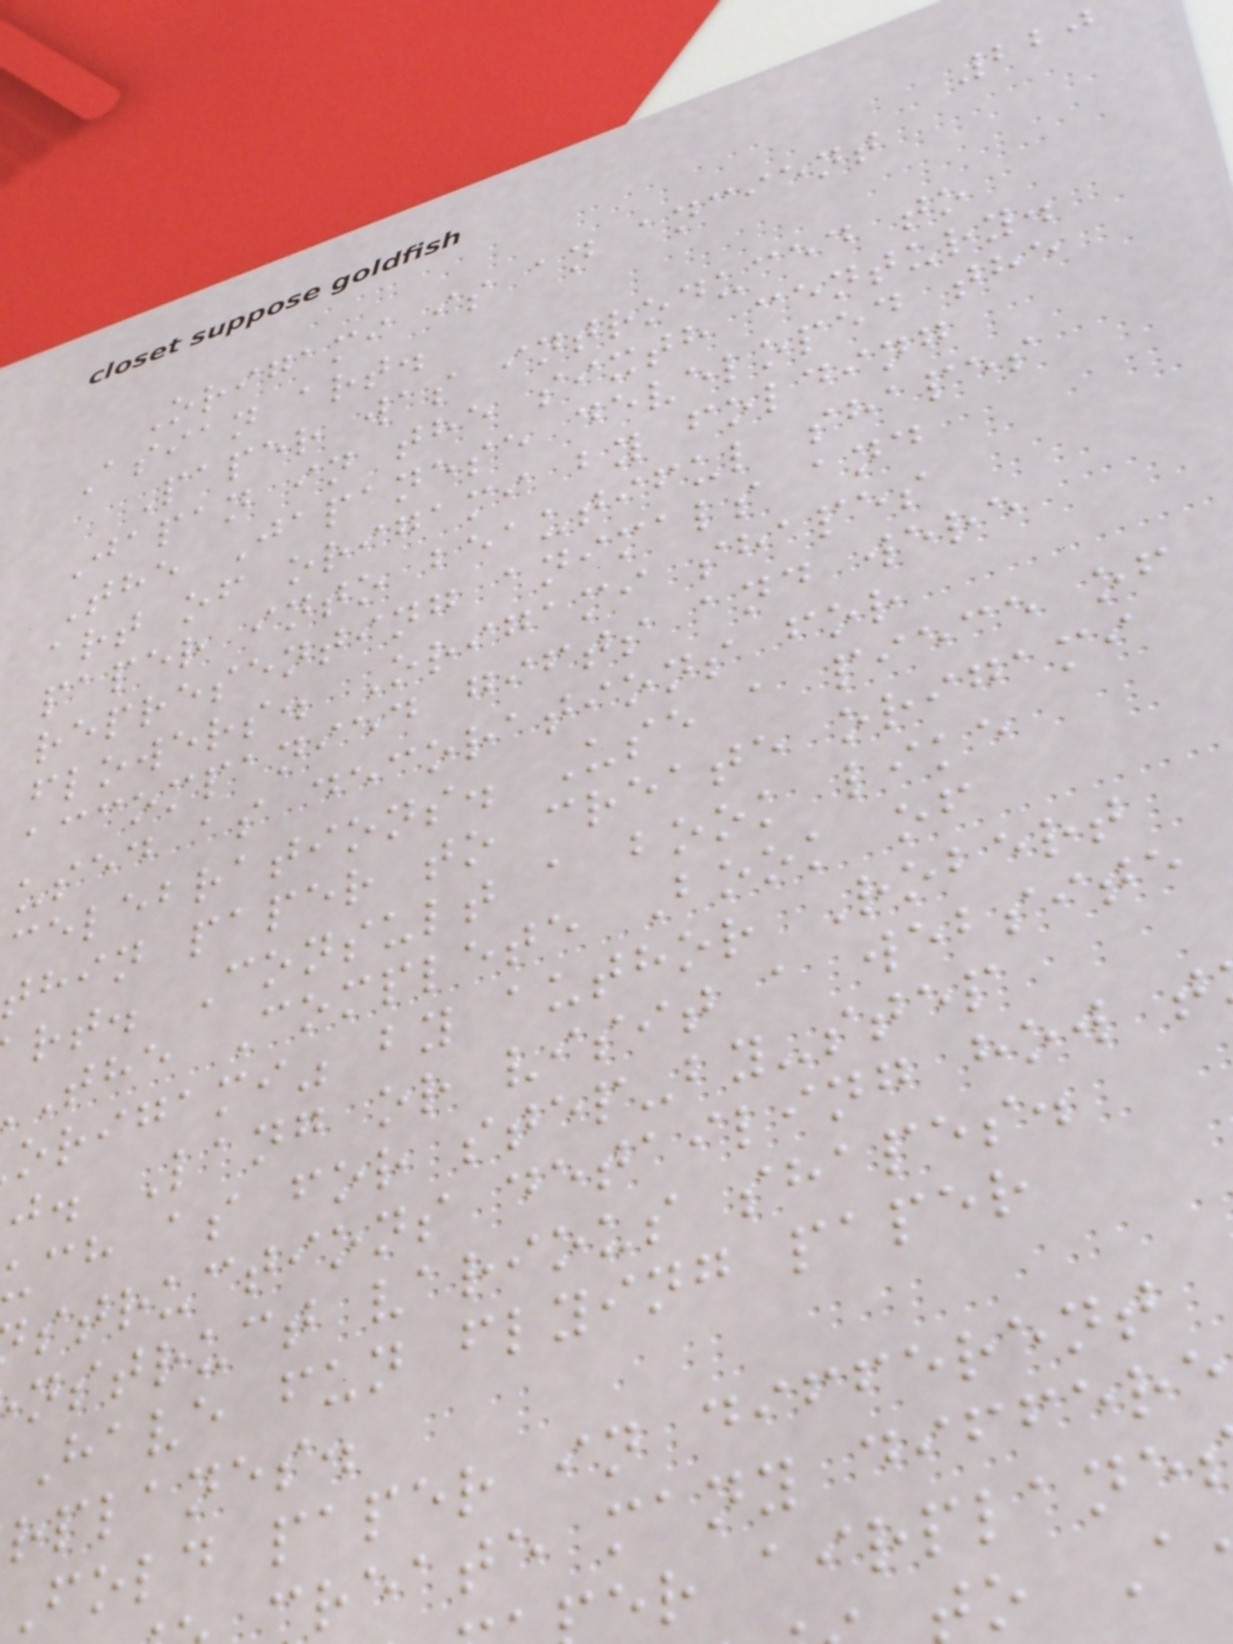220
Origami is an ancient
Asian art.
Paper was introduced to
Japan in the sixth century.
The Japanese developed the
art of origami by folding
paper into beautiful shapes
representing animals and
flowers. Origami shapes
accompanied gifts and were
used as decorations for
celebrations. Use a piece of
hin paper to create origami
rt. Consult a book like
The Complete Book of
origami" by author Robert
j. Lang or visit a website
uch as for step-by-step
structions detailing how t
nstruct various shapes.
Have fun flying paper
rplanes.
fold paper in different
reate many differe
er airplane
